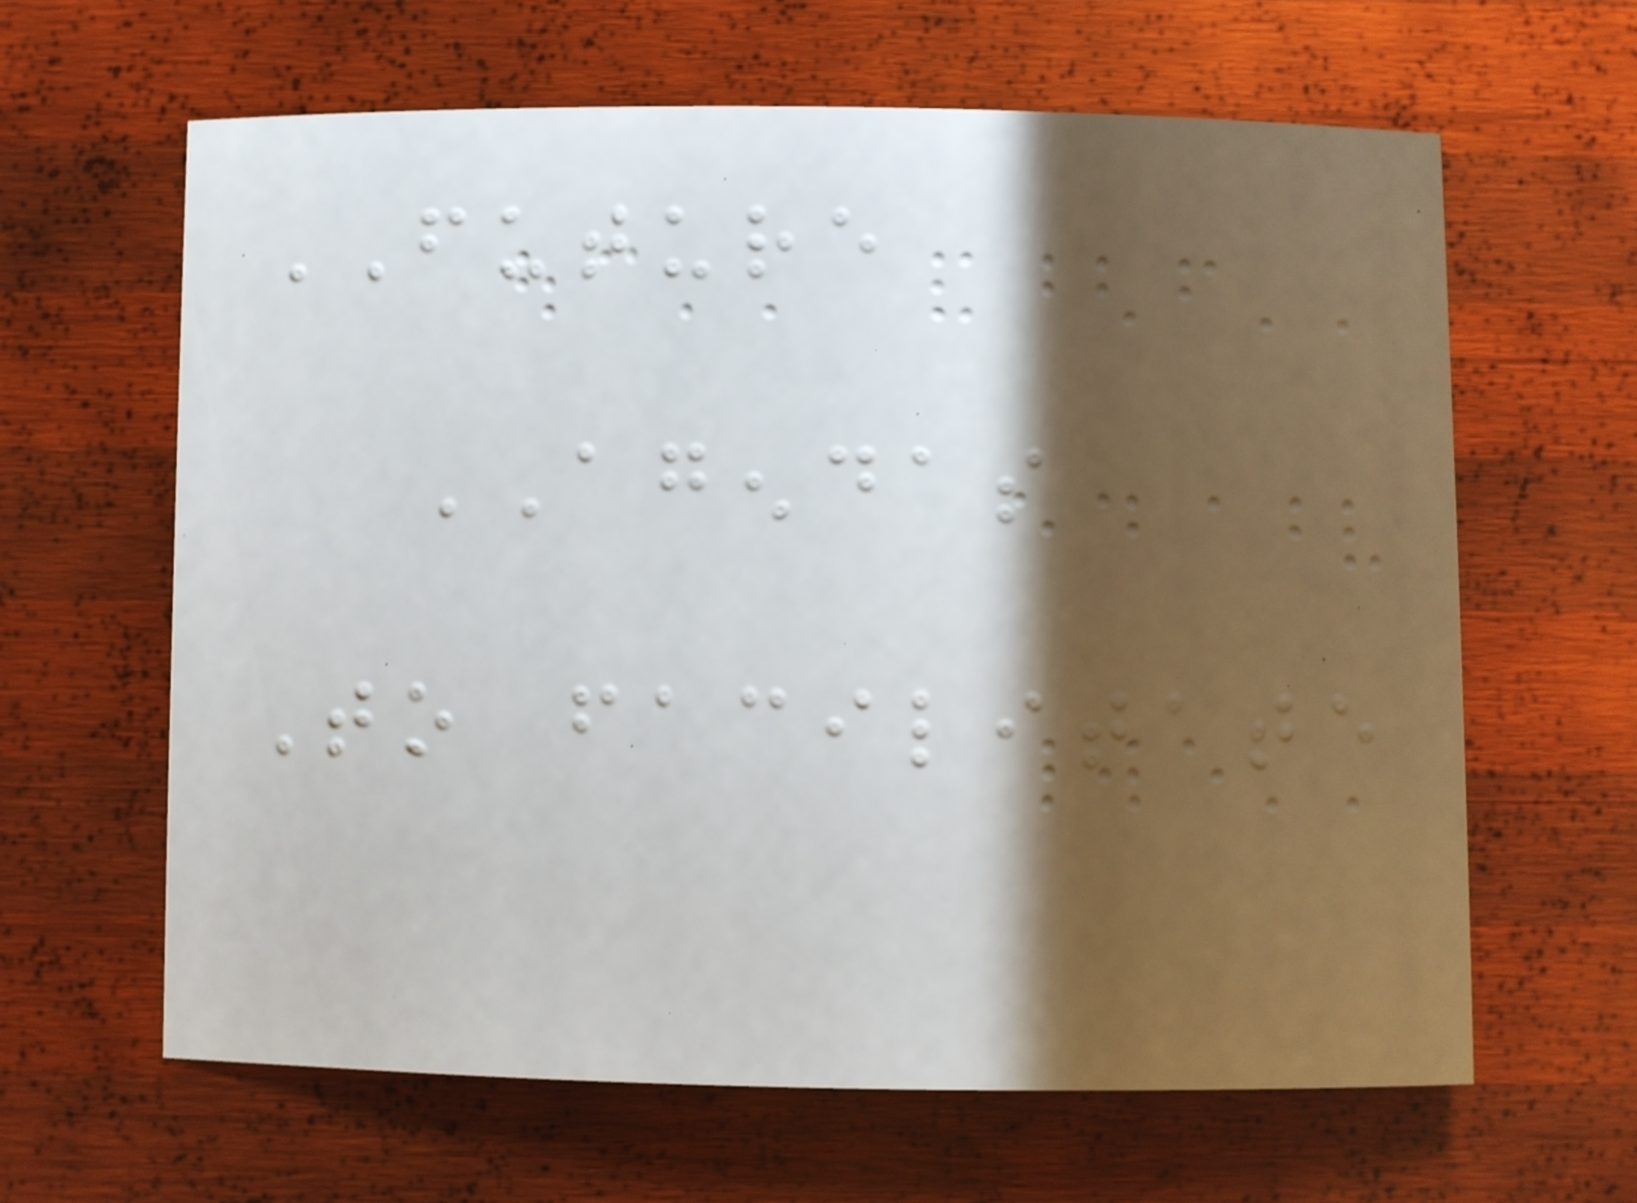FUTURE
AGENDAS
To facilitate
